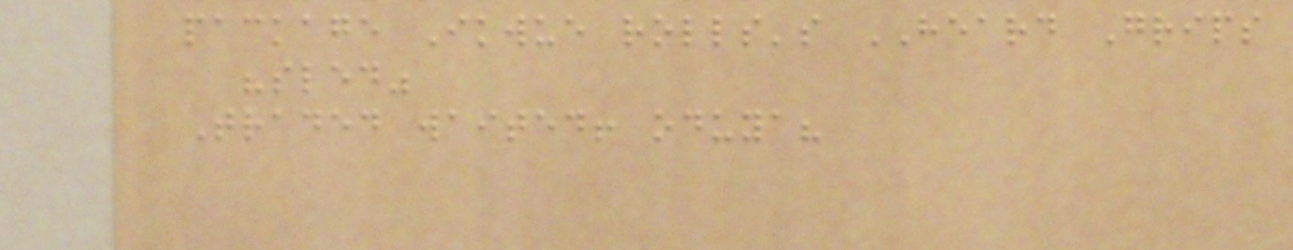package Ikwue rolls's HEARD Grips
"sled"
Traded waited! oduya?
